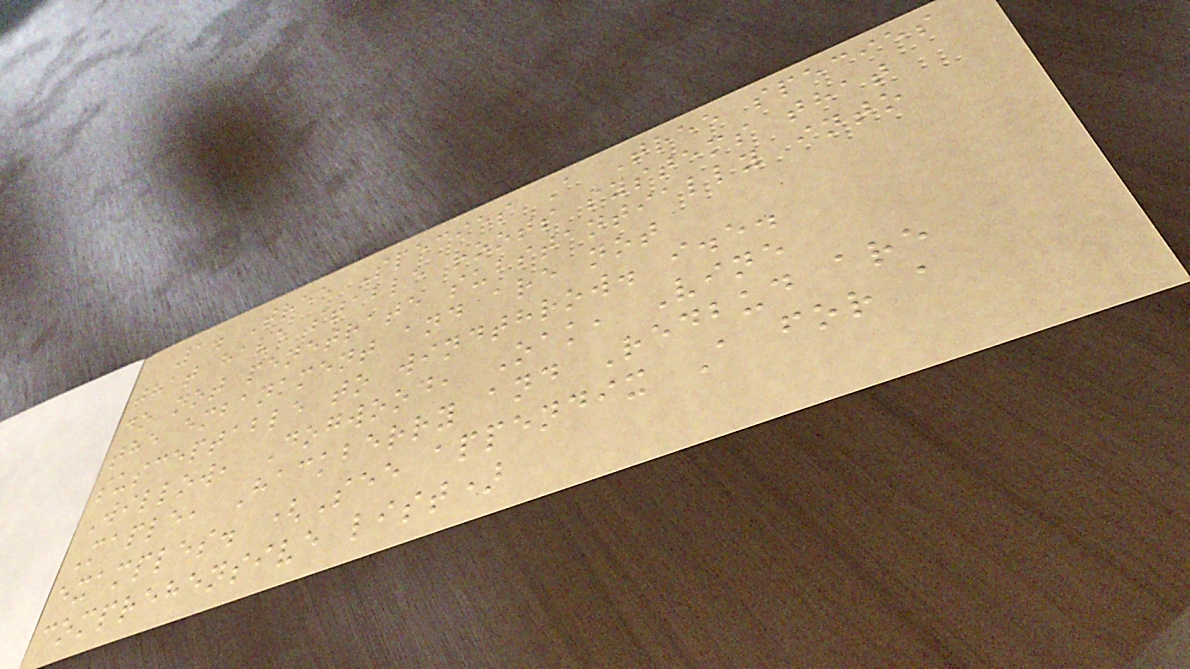1. Tree Species A Tree species
that have stable roots systems that
do not penetrate substantially into
the embankment and are not
susceptable to windthrow. i.e.
Willow, Dogwood, Oak, Vine
Maple, Hackberry and Redbud are
examples. (See appendix A for a
comprehensive list)
